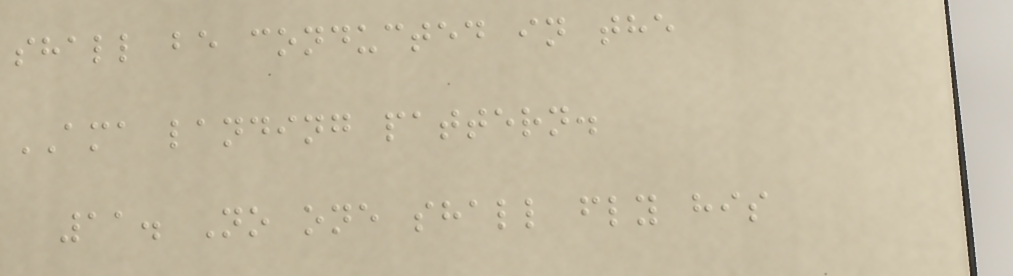shall be conducted in the
AMA landing pattern.
11. No one shall fly his
